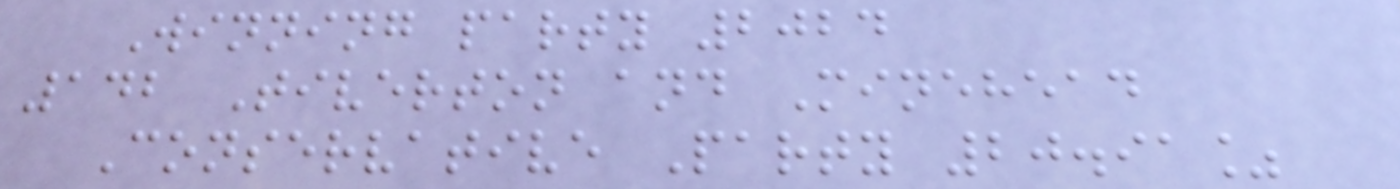Winning party 2024
142 Tiverton and Minehead
Conservative Party 20.91%
